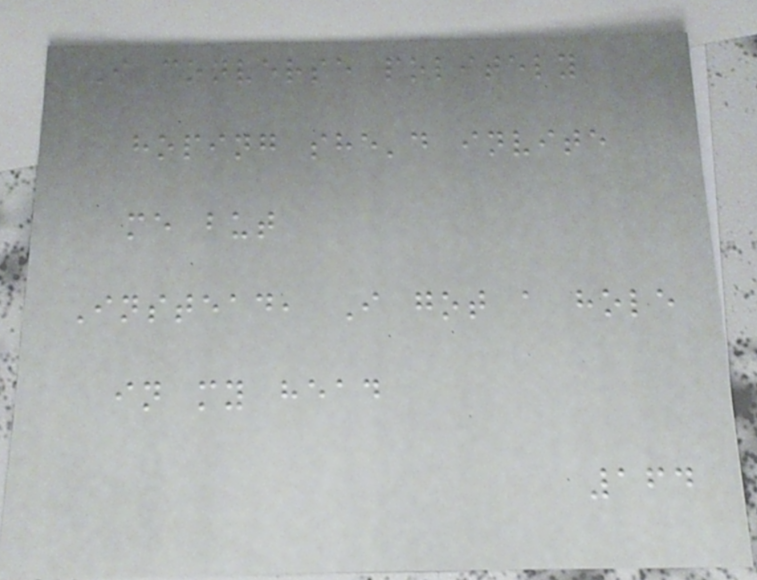I converse politely
hoping she'd invite
me but
Instead, I got a hole
in my head
164
